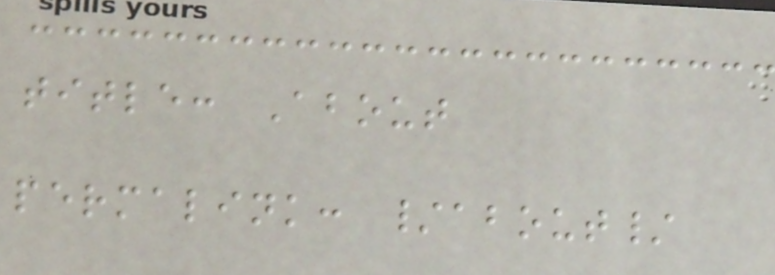title: About
permalink: /about/
